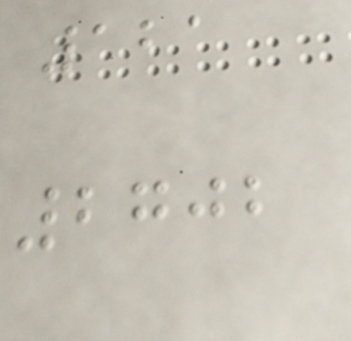121
2702
